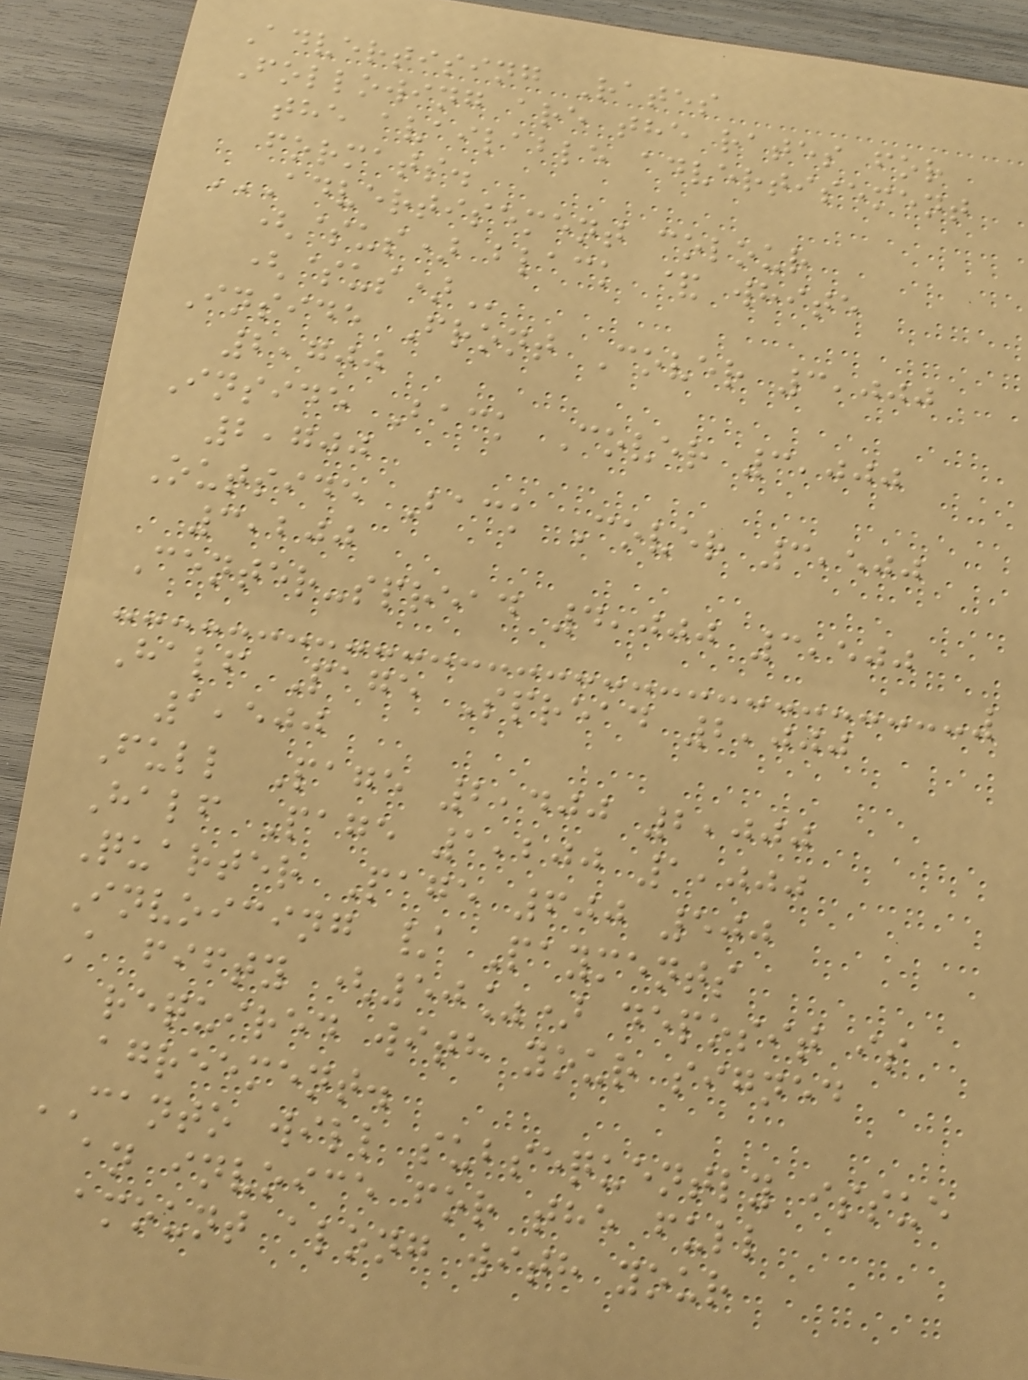Advertising Rates
Following are the rates for
the available advertisement
formats.
ADVERTISEMENT COLOUR
($US) BLACK & WHITE
($US)
Inside Front Cover 3,000
2,700
Inside Back Cover 3,000
2,700
Outside Back Cover 3,500
3,200
Center-spread 4,000 3,500
Half Page Spread 2,000
1,500
Full Page 2,400 2,000
Half Page 1,200 1,000
Quarter Page 600 500
Invoicing / Payments
A fifty (50%) deposit is
required with your signed
agreement.
CANTO will subsequently issue
an invoice for the full
amount along with your
